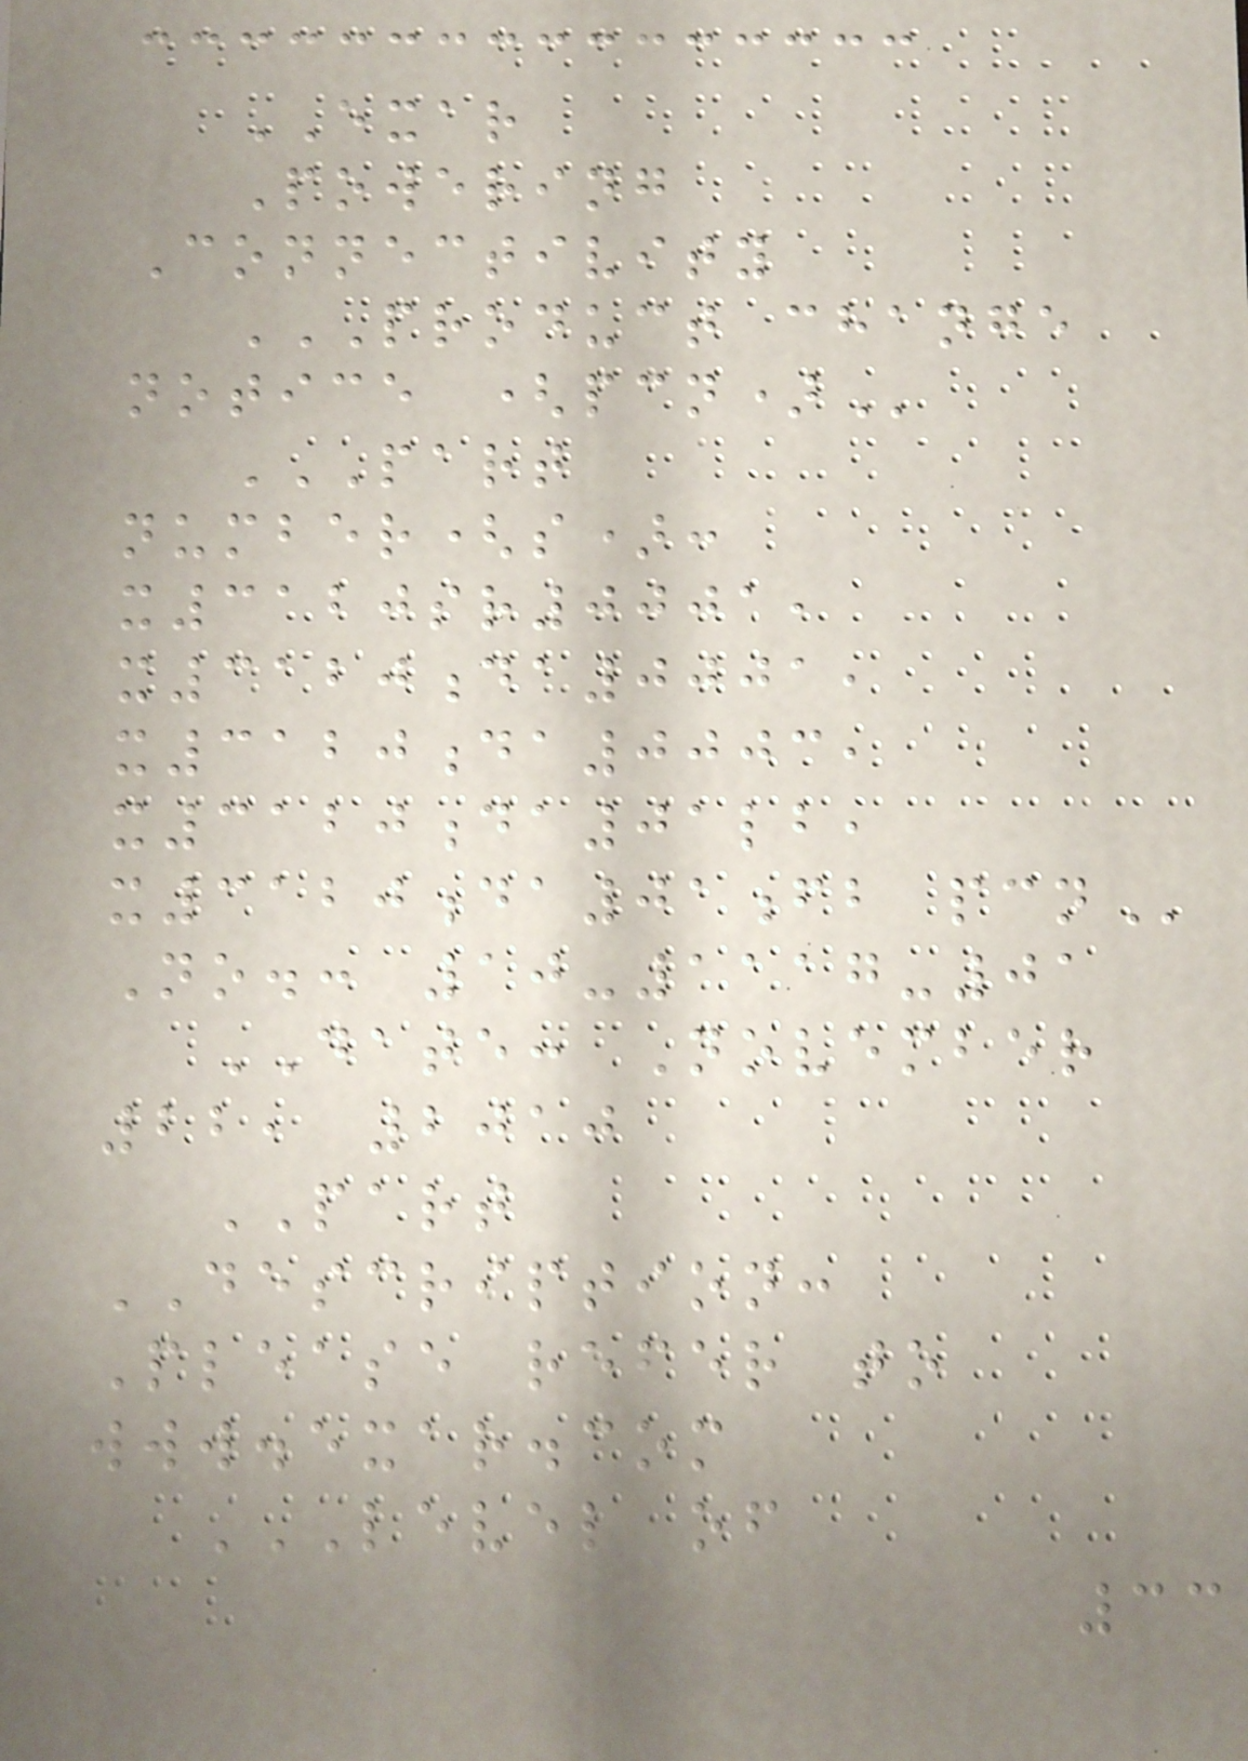EXAR
Powering
Connectivity
PRODUCT CHANGE
NOTICE (PCN)
PART
NUMBER(S):
X3120SR0001,
X3120DA0001,
X3120DA0003,
X3120DA01LB,
X3120DA01FB PCN
No.: 10-1117-01
DATE: November
22, 2010
PART
DESCRIPTION:
Please refer to
www.exar.com
LEVEL OF
33
